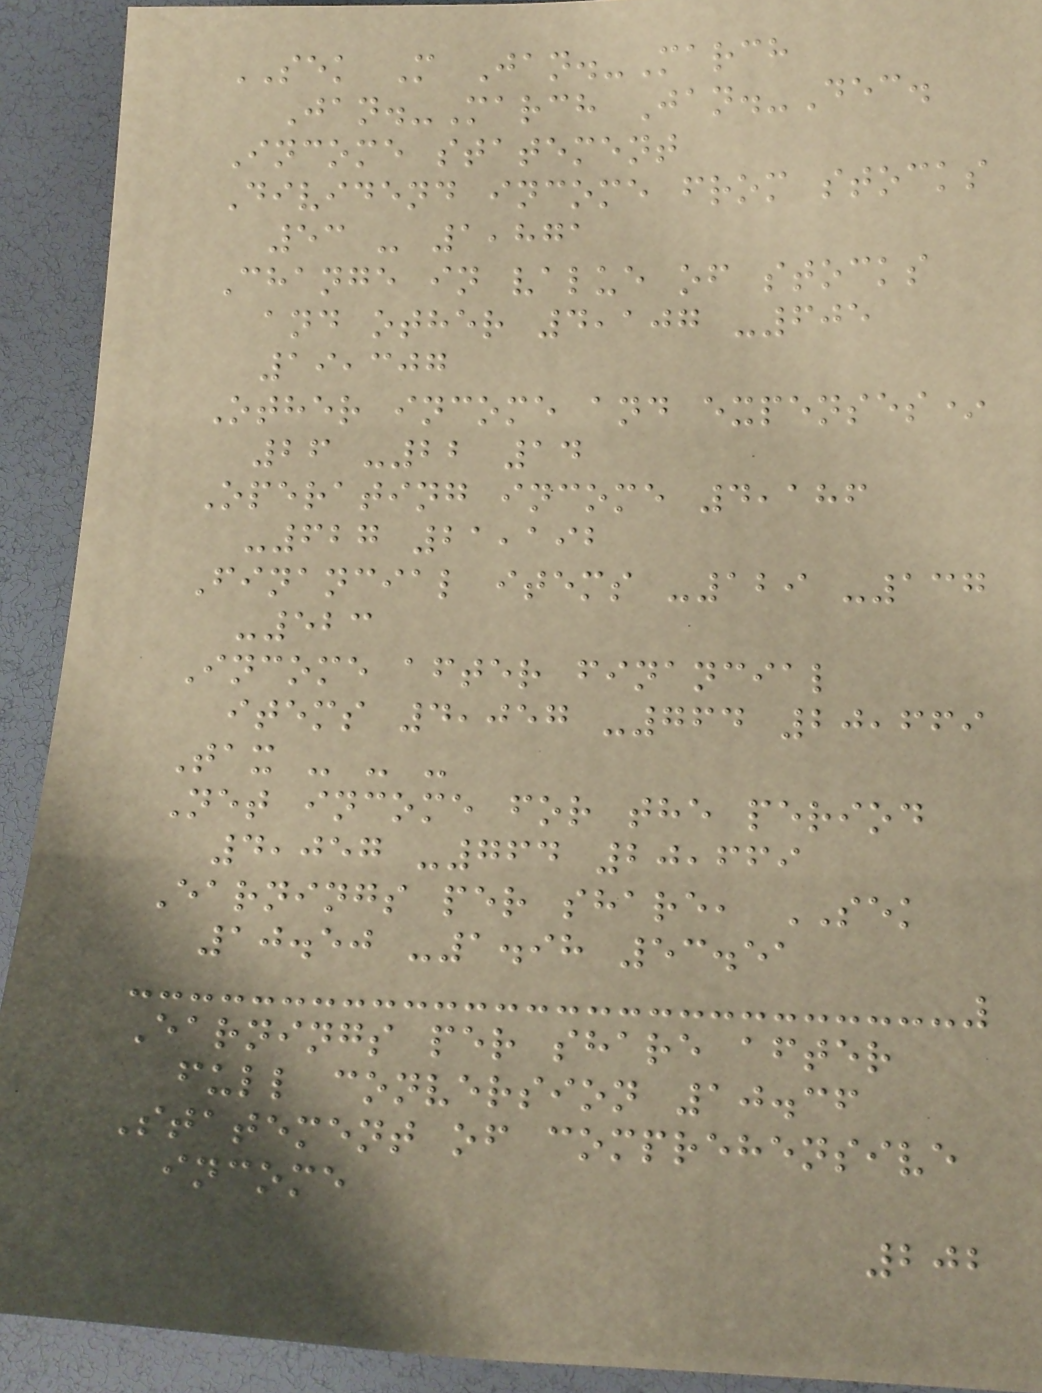SEK M Jan.-March
Jan.-March Jan.-Dec.
Income statement
Dividend income from stocks
53 - 1,871
Change in value of stocks
and other 4,107 -605
19,307
Other income and expenses*
26 -22 14
Operating income 4,186
-627 21,192
Financial items -129 -137
-523
Income after financial
items 4,057 -764 20,669
Tax - - -
Net income for the period
4,057 -764 20,669
Earnings per share, SEK
10.50 -1.98 53.51
Earnings per share after
full conversion 10.36
Statement of comprehensive
income
202
